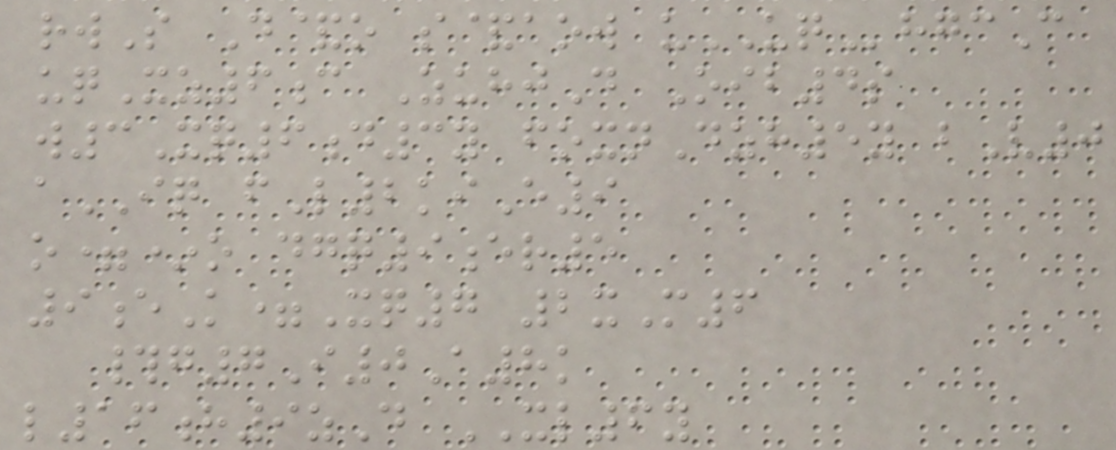rwS D&o s&aow uUQhgcC
uqXz6c ZuhjD Oib4s
w3Xq6d3y foxnDzh5y bV0
aIQ fL2kiE9
o=*o dgq9er5
9eK=Xq7 2xM6
#g7I0A8k
l16h9zD XL6y
